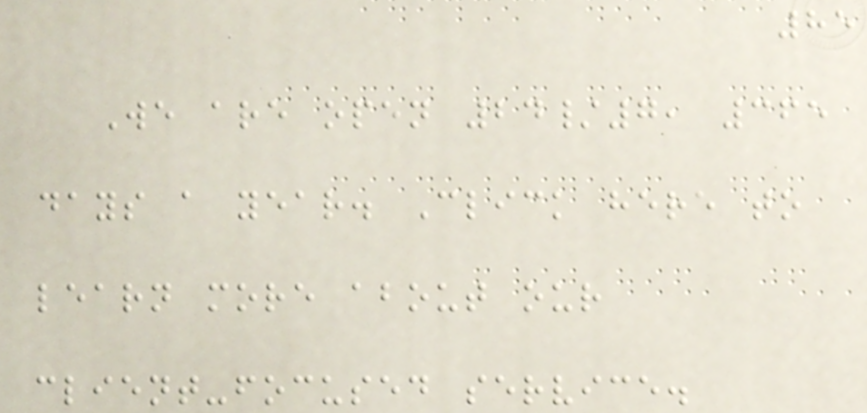85
We are open 24/7, 365
days a year. Click here to
learn more about our
client-focused service.
